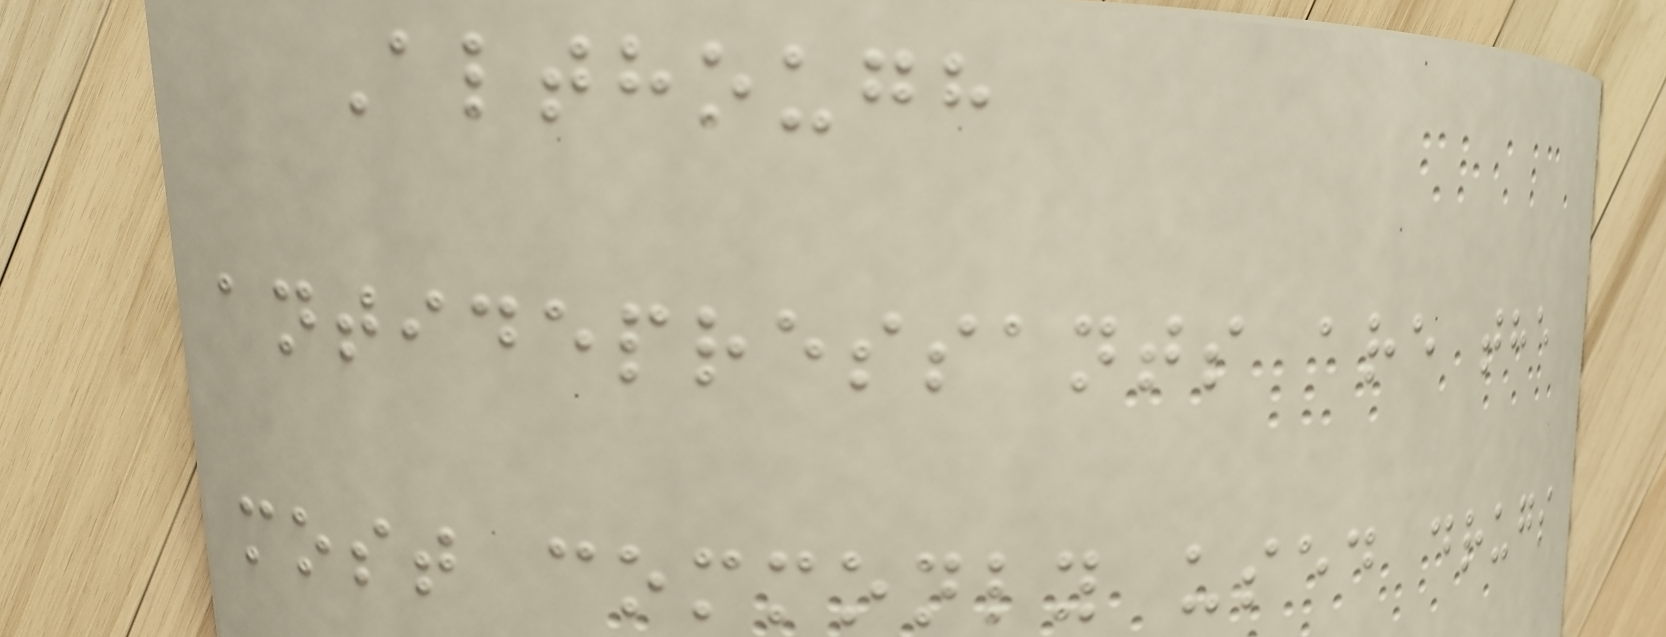Although
antidepressants are the
most commonly used drugs
